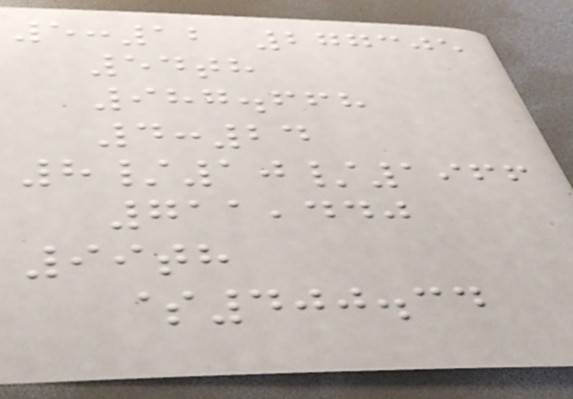5:12 277305
54th
987.668
4:24
8/10/1966
711,440
99th
$400.34
